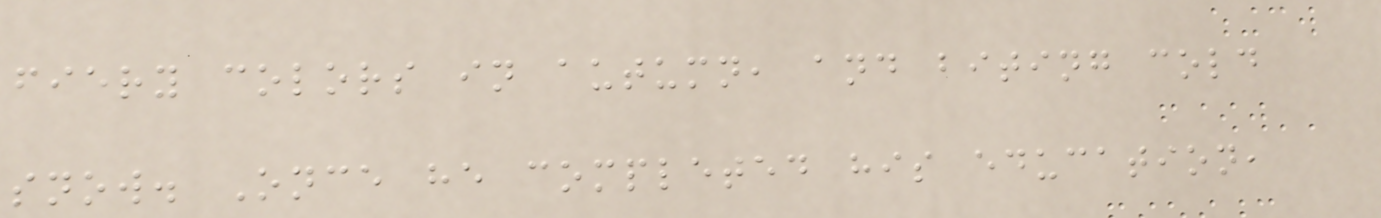fiery colors in autumn, and biting cold
snow. Once he completed his education,
